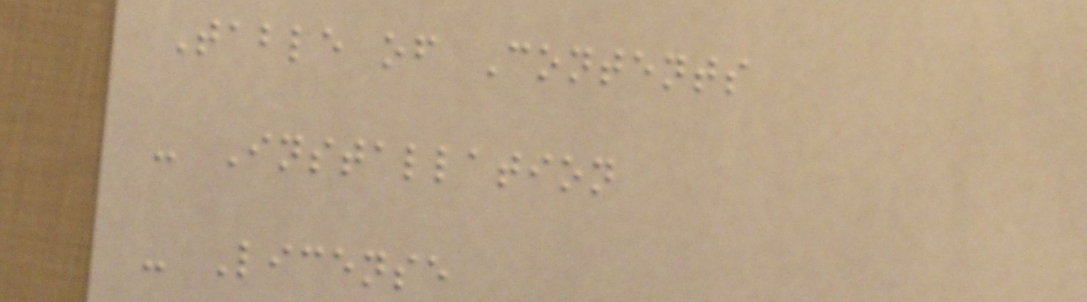Table of Contents
- Installation
- License
